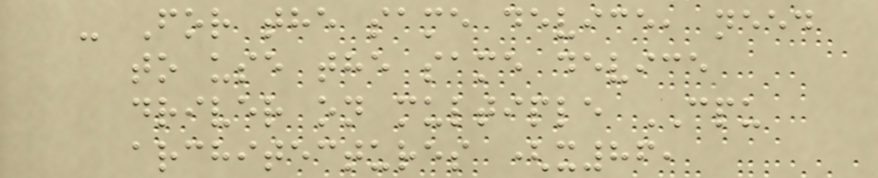- For the same device, need
to use the same device
driver on multiple CPU
architectures (x86,
